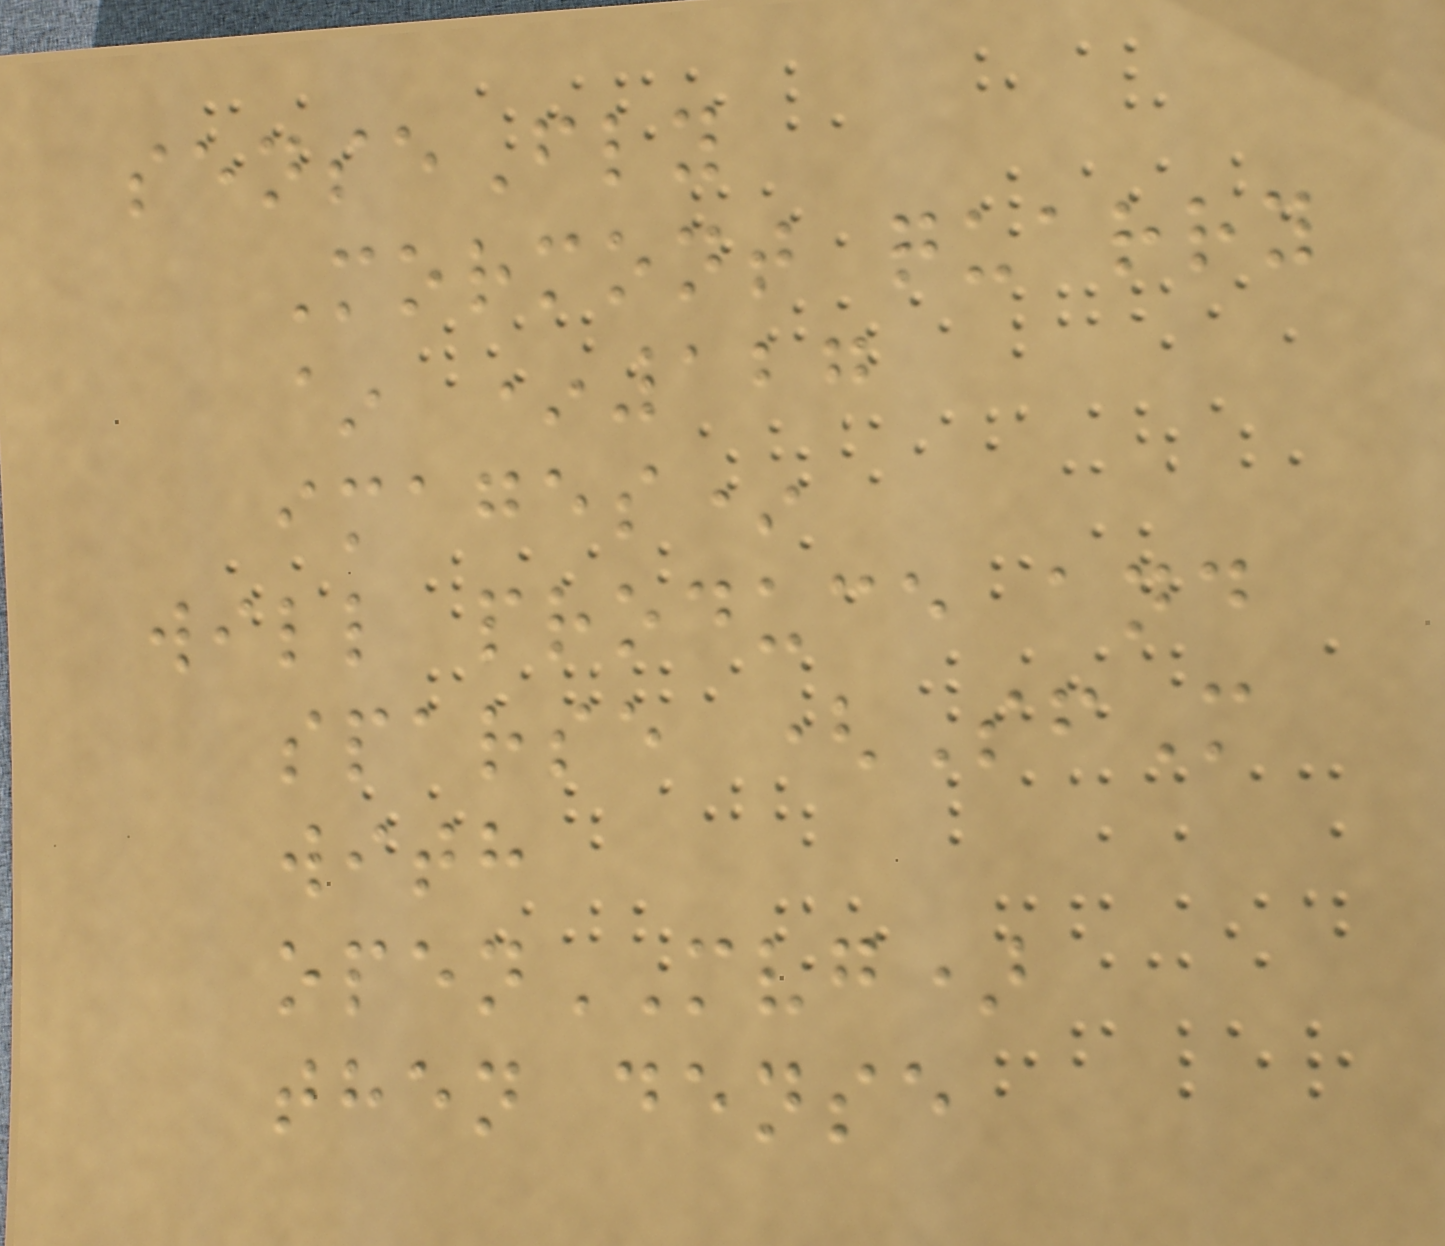senseFly
Mormont quarry
~ *127
images*
will produce and
sparse (SfM
with
openMVG)
then dense
